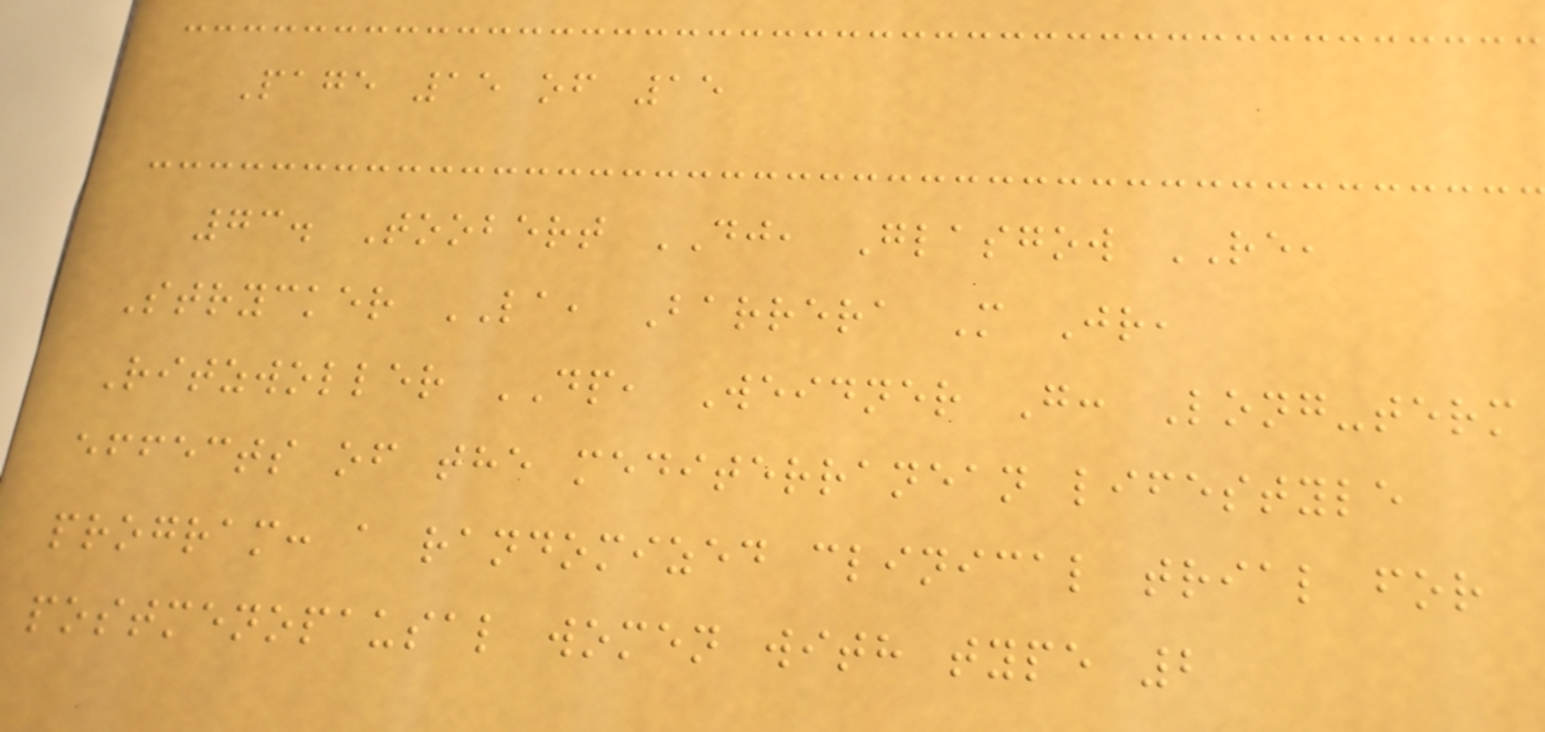Page 15 of 15
73. Toobert DJ, Glasgow RE,
Strycker LA, Barrera M Jr,
Ritzwoller DP, Weidner G: Long-term
effects of the mediterranean lifestyle
program: a randomized clinical trial for
postmenopausal women with type 2
